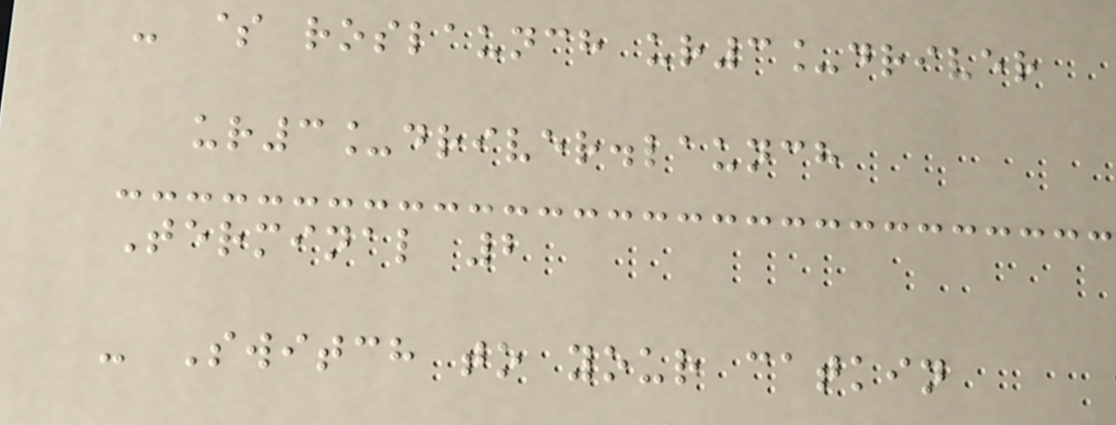- $ roslaunch ur3_driver
ur3_driver.launch
Terminal 2
- Switch to your catkin
